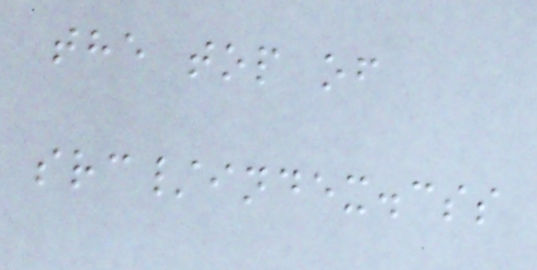the top of
src/index.css
